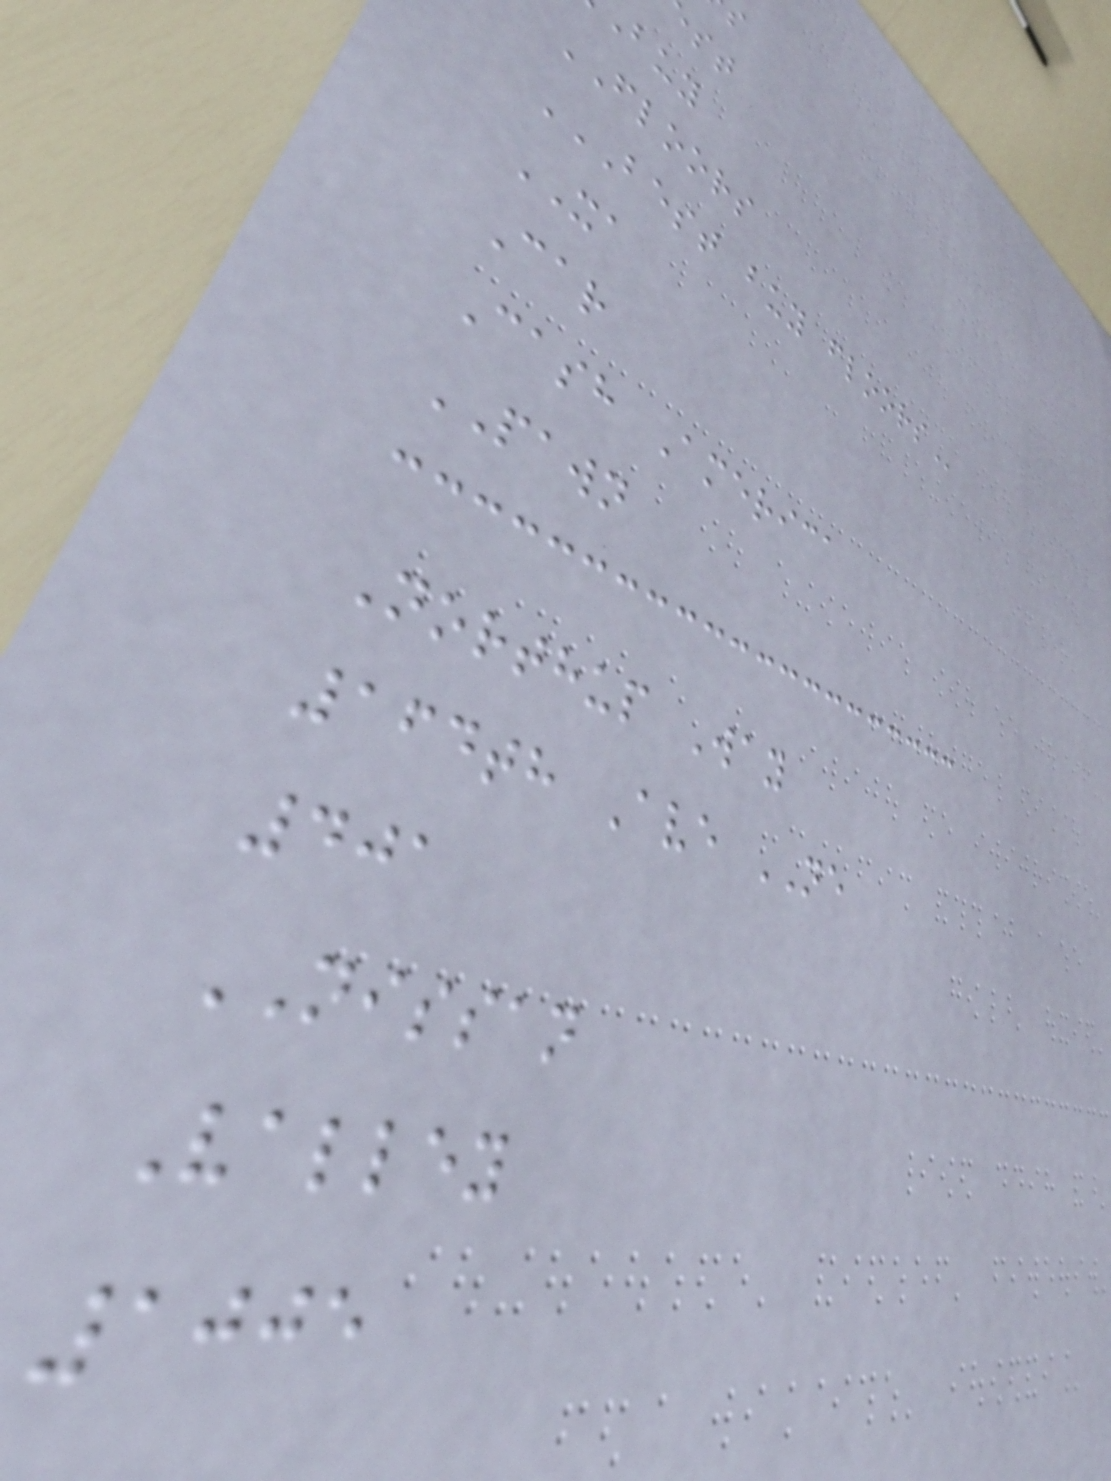FLOORS
BEST BUY FLOORS
XA
Car
Cash America
PAWN
Northup Way
164th Ave NE
401
NISSAN
Valley
1005
